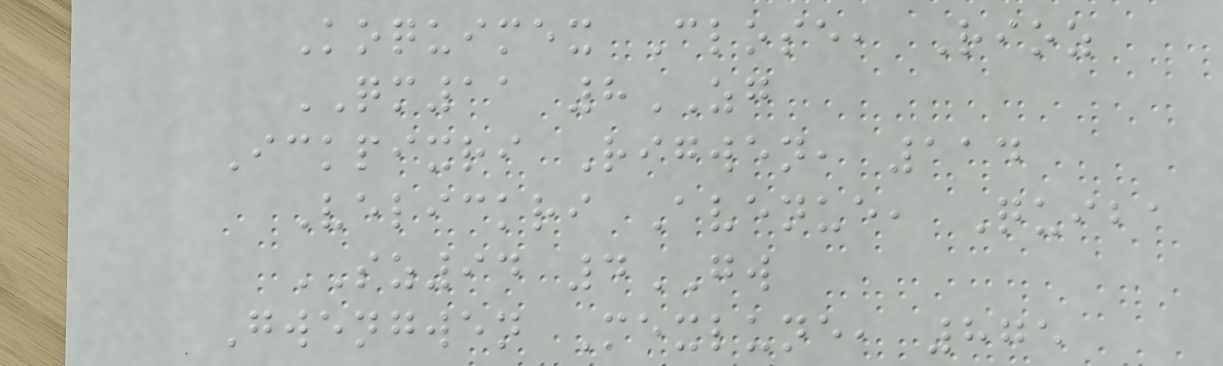Koquimex Close, Rioz
QM11 8ZG
Ickpixri Rigwen, 114
Velickri Avenue, Quiba
SZ94 4GW
Gwengwen Mexlune, 875
